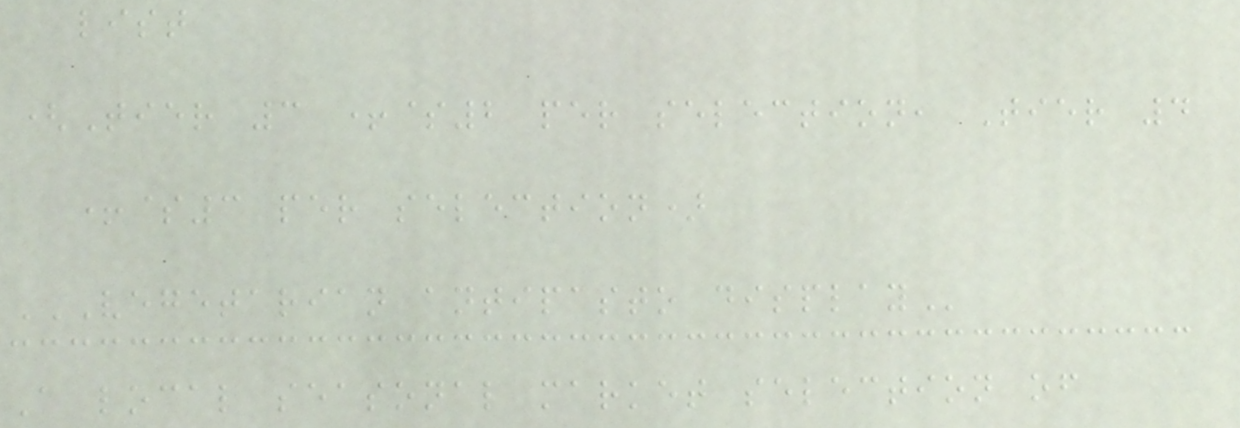list
(Tier 3 +$2 per selection, Tier 4
+$3 per selection)
VEGETARIAN ANTIPASTO DISPLAY
A local seasonal market selection of
